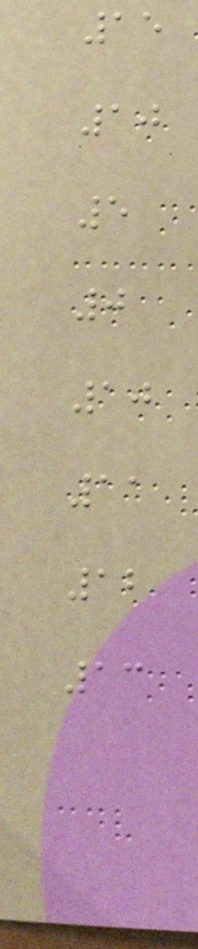15
10
5
0
10
11
12
13
